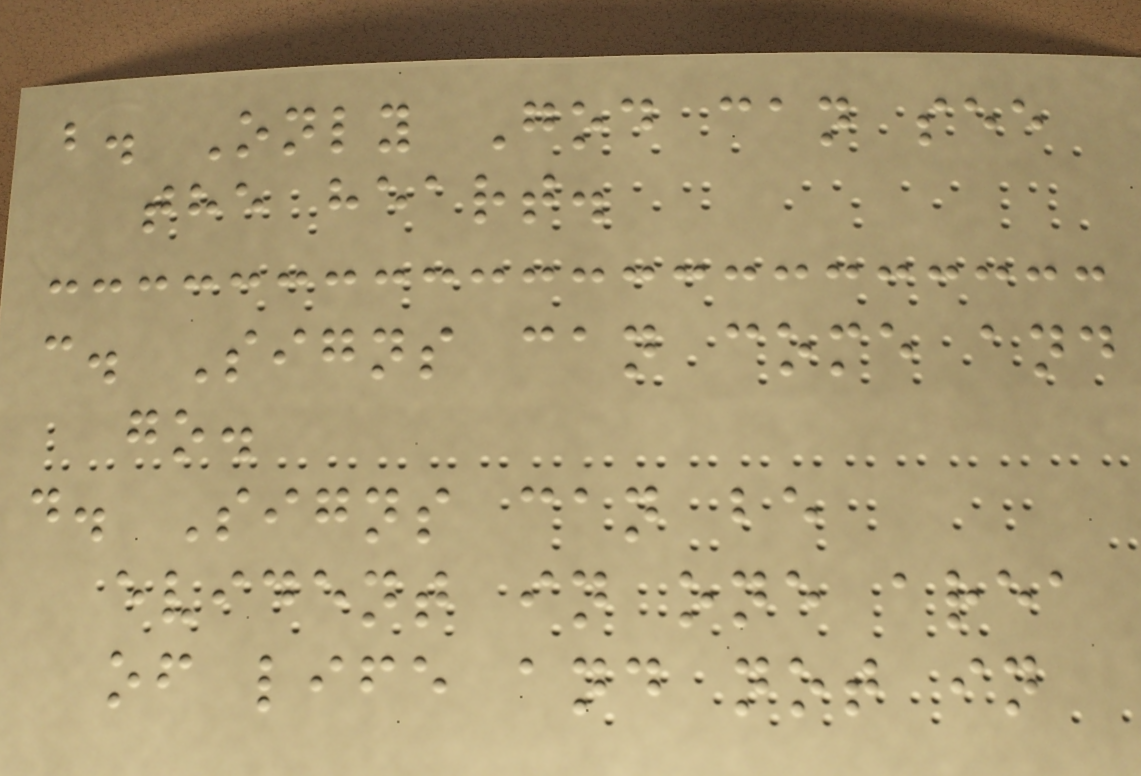b. Only God can see
the heart.
c. Signs can come and
go.
d. Signs can be
evident in one area
of life and not in
